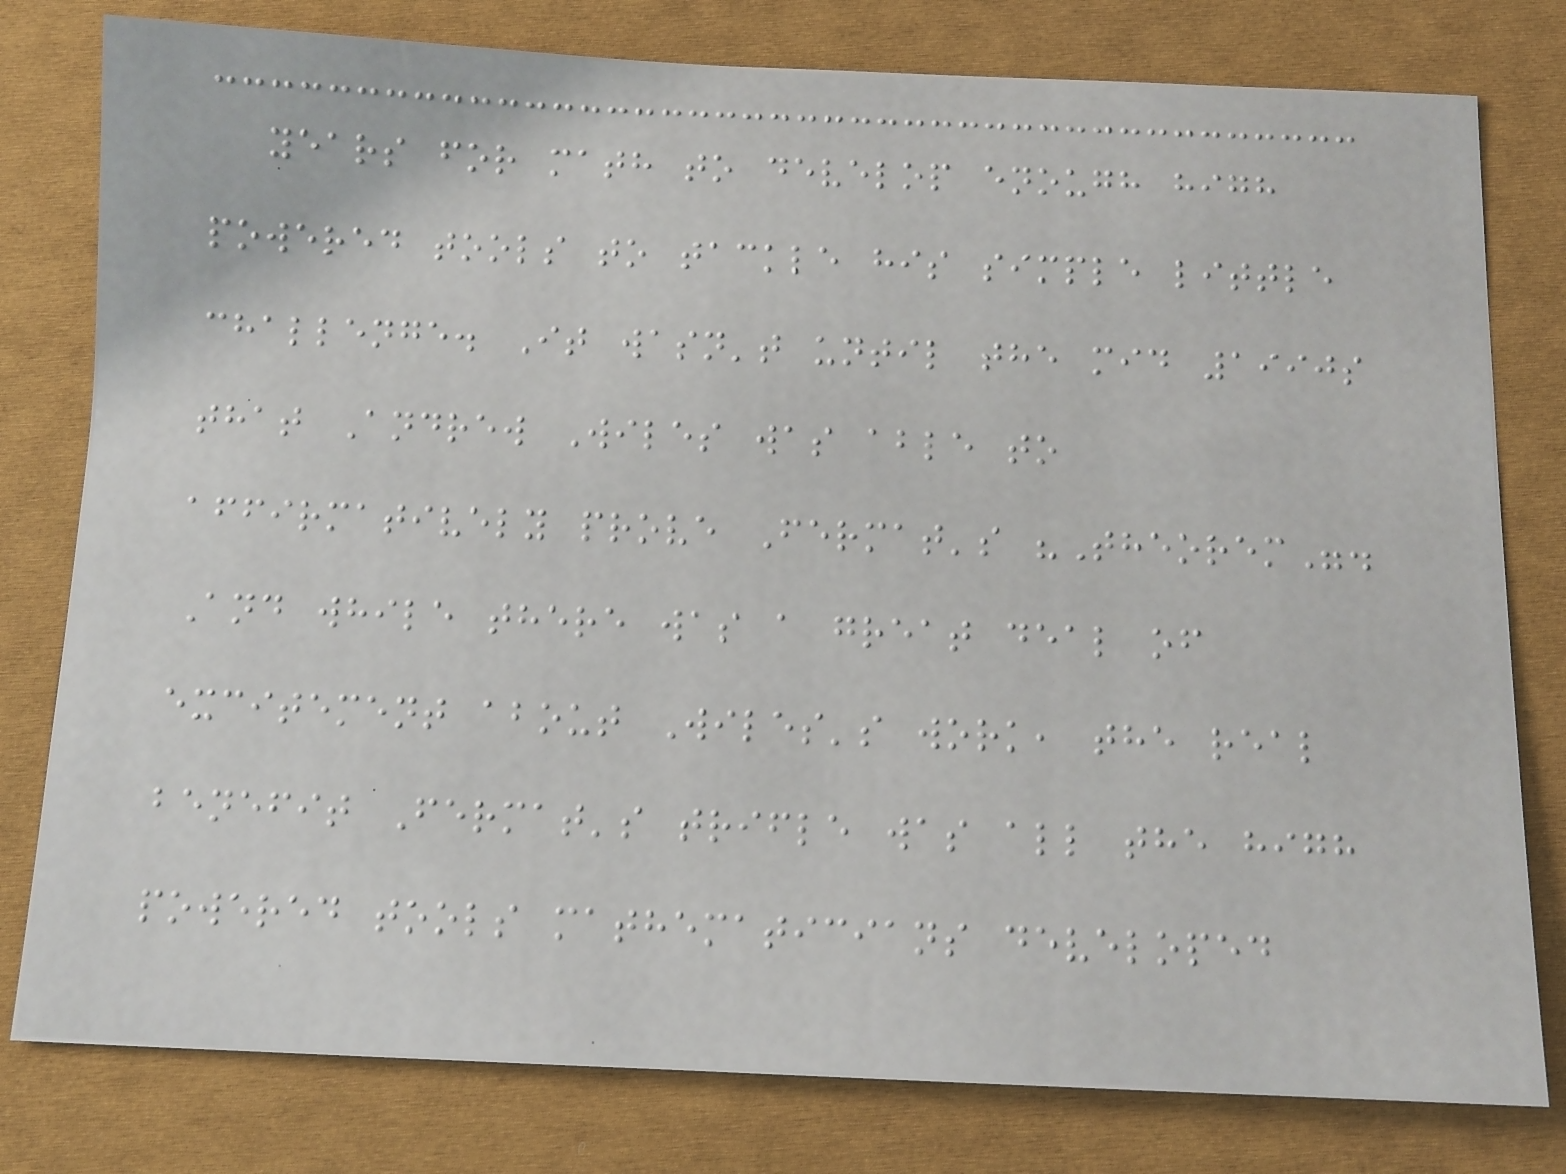years for math to develop enough high
powered tools to tackle his simple little
challenge. It wasn't until the mid 1990s
that Andrew Wiles was able to
affirmatively prove Fermat's "Theorem".
And while there was a great deal of
excitement about Wiles's work, the real
benefit Fermat's trifle was all the high
powered tools mathematicians developed
